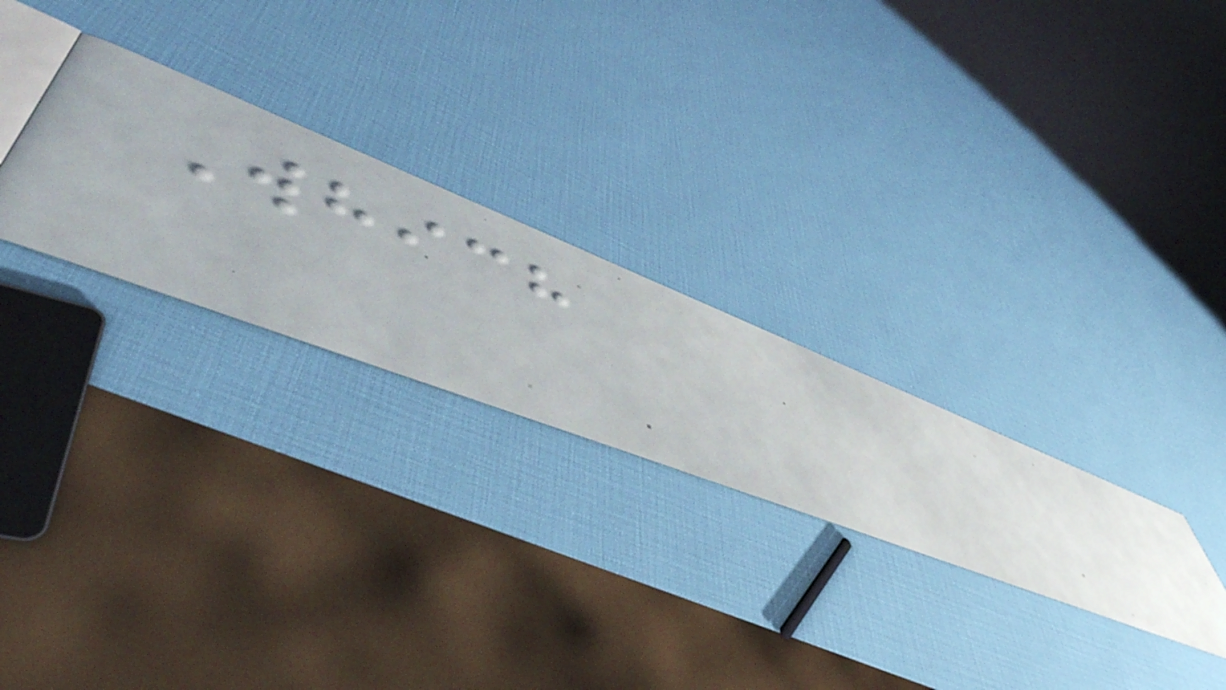Which
